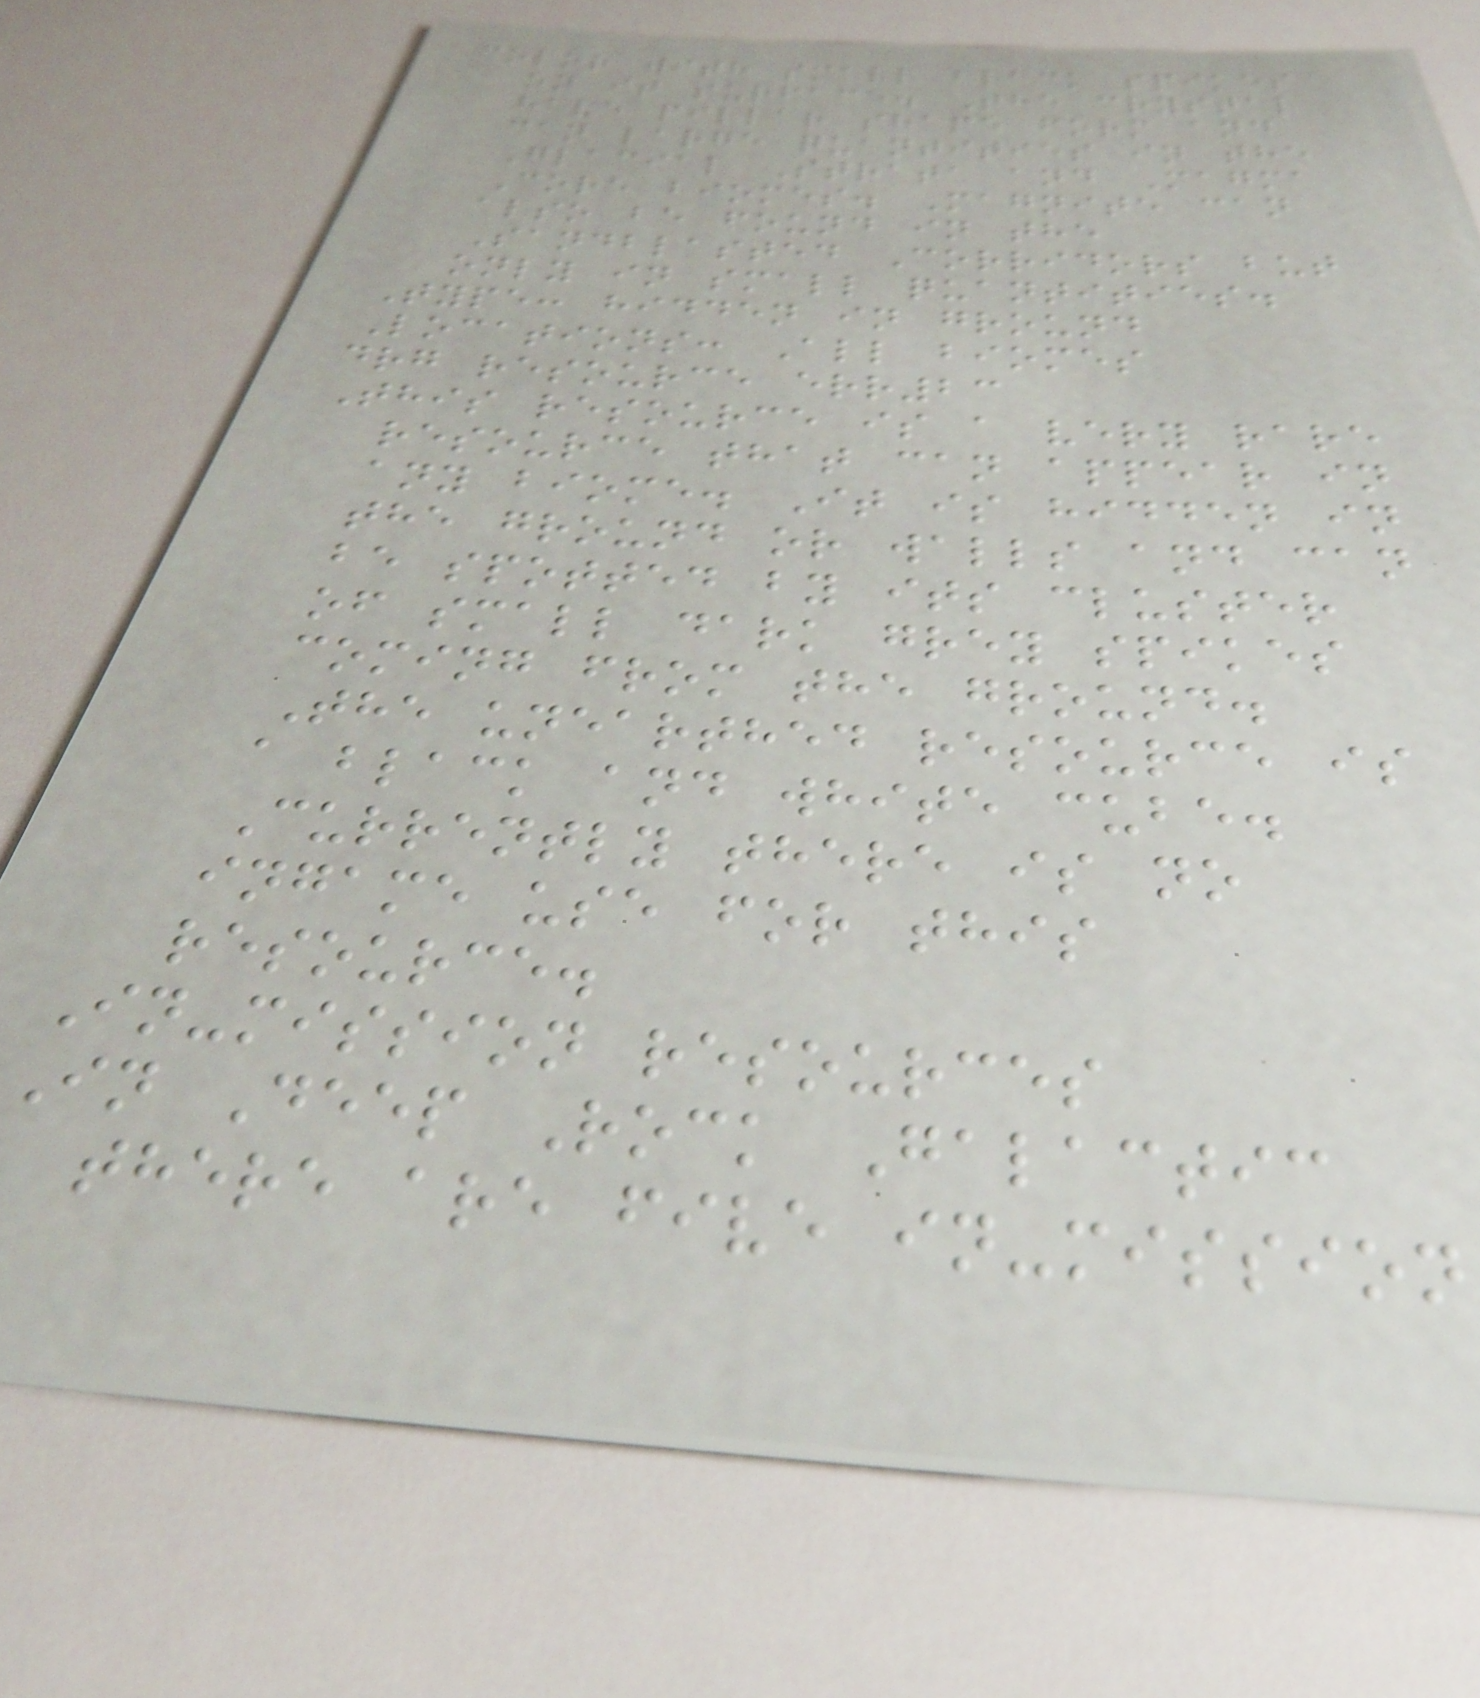color with small black spikes
on it surface. The crystal
have pillar shape form and
can large quantities in the
Glacial Strata and Magma
Core biomes. Magnite can
also be found in the
Sandblasted Corridors but
only in small quantities.
Type: hidden in ground
Locations: All biomes
drg resource err23
This resource is a very rare
resource that can appear in
any biome. It is hidden in
the ground or walls and can
be spotted by its cluster
of small dark grey spikes
coming from the ground.
The unearthed resource is
a black and white cube.
Currently there is no
ingame use for this
resource.
In-mission resources
In Deep Rock Galactic
there are five in-mission
